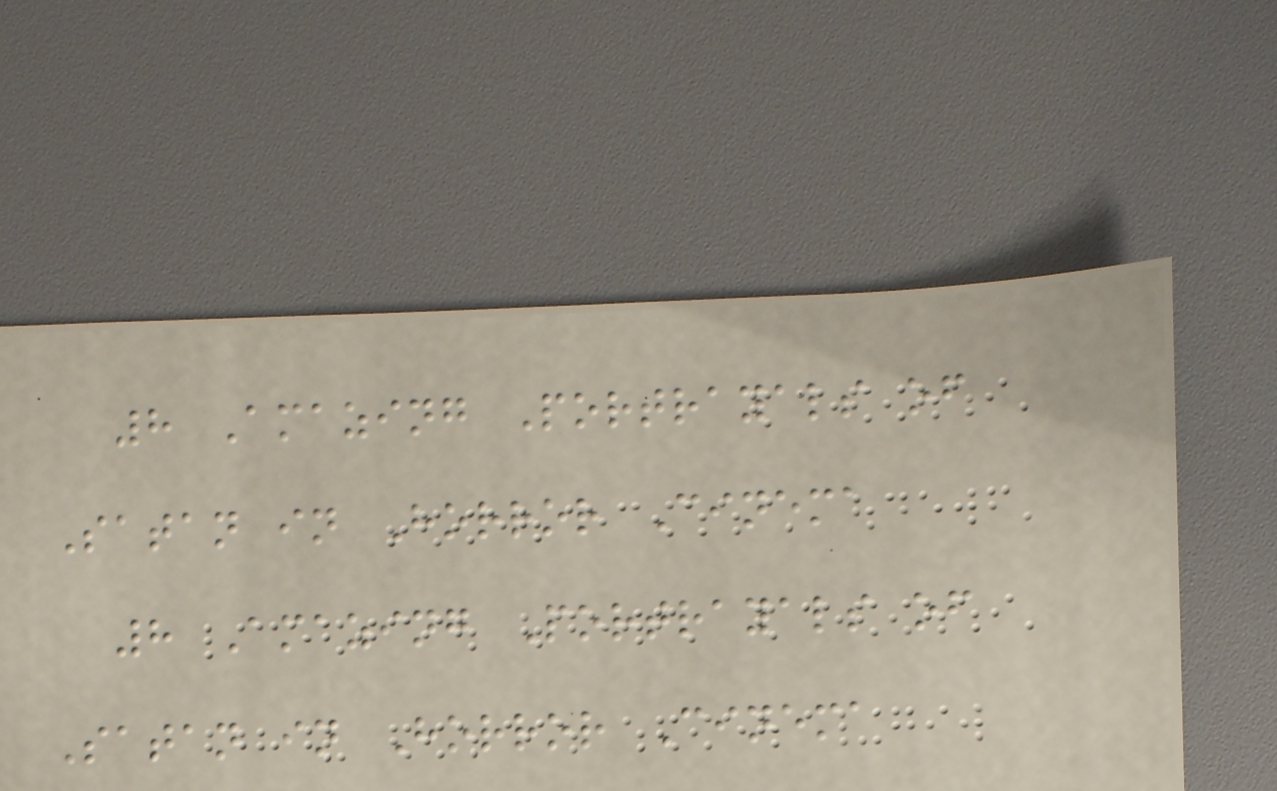8 Amazing Portrayals of
Satan in Horror Cinema
8 Amazing Portrayals of
Satan in Horror Cinema
